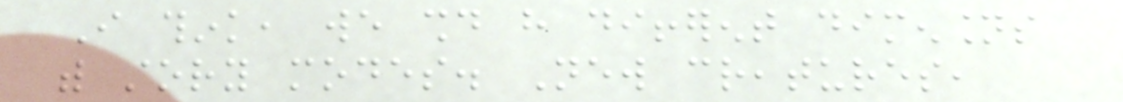I think, we should have different dimensions
with story modes. New creatures,
